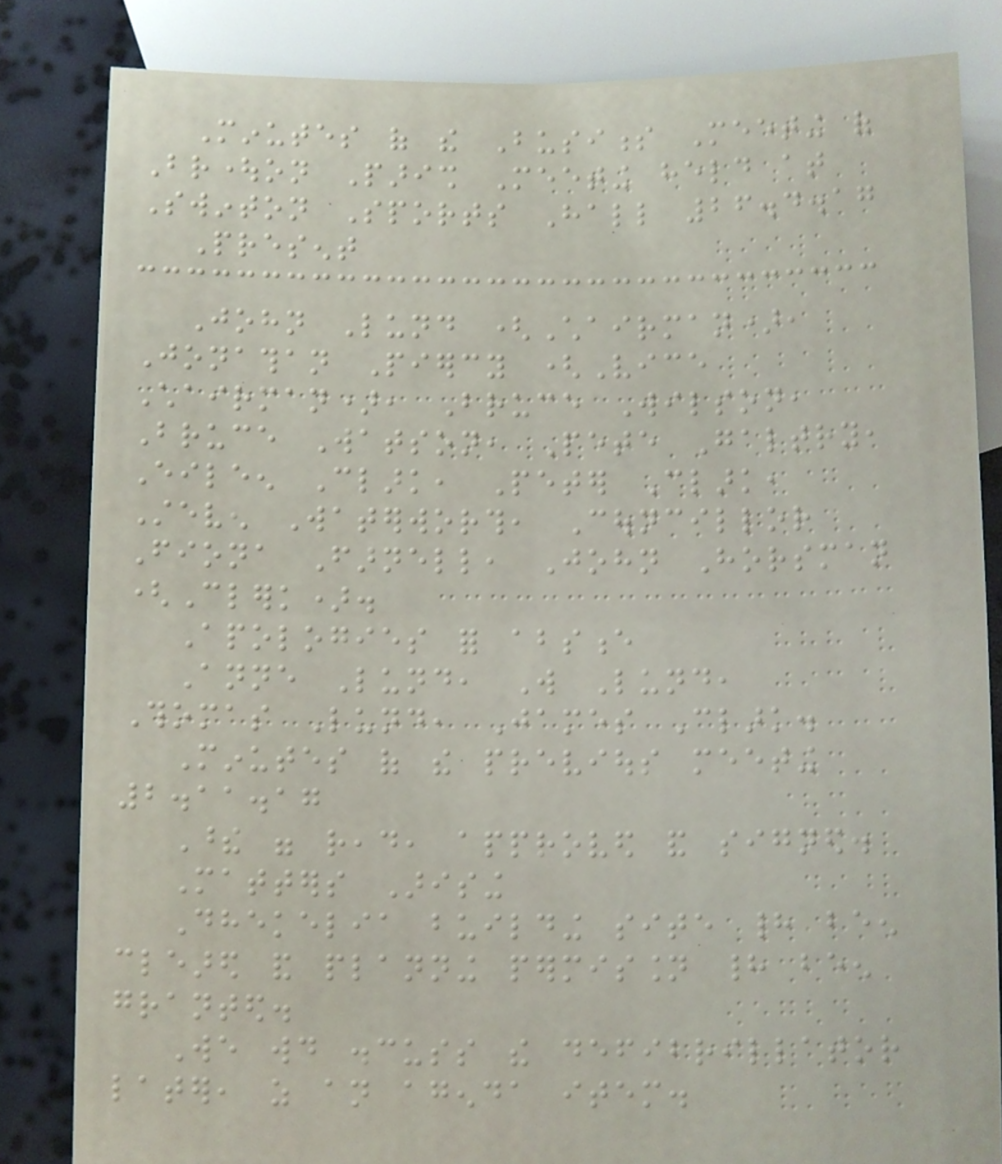Minutes of the Business Meeting of
Broughton Parish Meeting held at
Swinton Sports Hall 26.4.17
Present
John Lund (Chairman),
Jonathan Piercy (Vice
Chairman), Bruce Wilson,
Bruce Watson, Pete Galtry,
Eileen Clark, Peter Clark,
Steven Waterworth, Councillor
Fiona Farnell, John Horsman
(Clerk).
Apologies for absence
Anne Lund, Will Lund,
Thomas Lund, James Clark.
Minutes of the previous meeting
2.11.17
These were read, approved and signed.
Matters Arising
Dhekelia building site had been
cleared and planning permission had been
granted.
We would discuss the defibrillator
later, as an agenda item.
